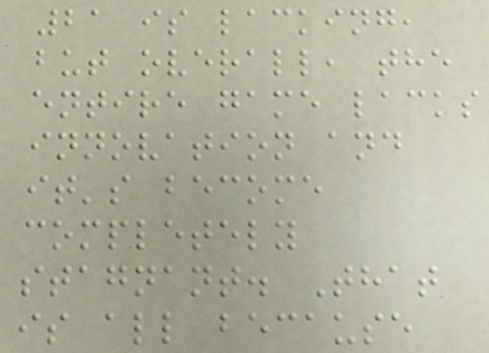21 is lacking,
but overall, the
entire game lacks
innovation and
it's become
completely
stagnant. That
is all because
